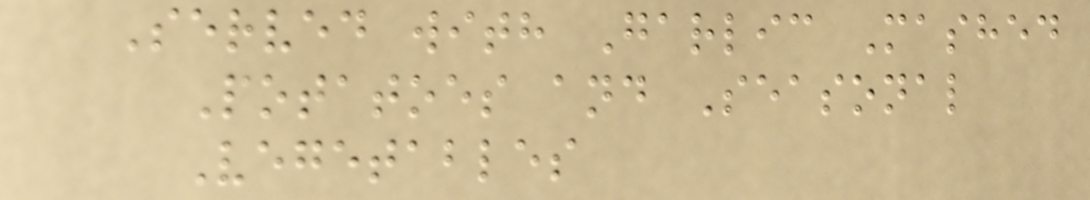Served with Garlic Mashed
Potatoes and Seasonal
Vegetables
